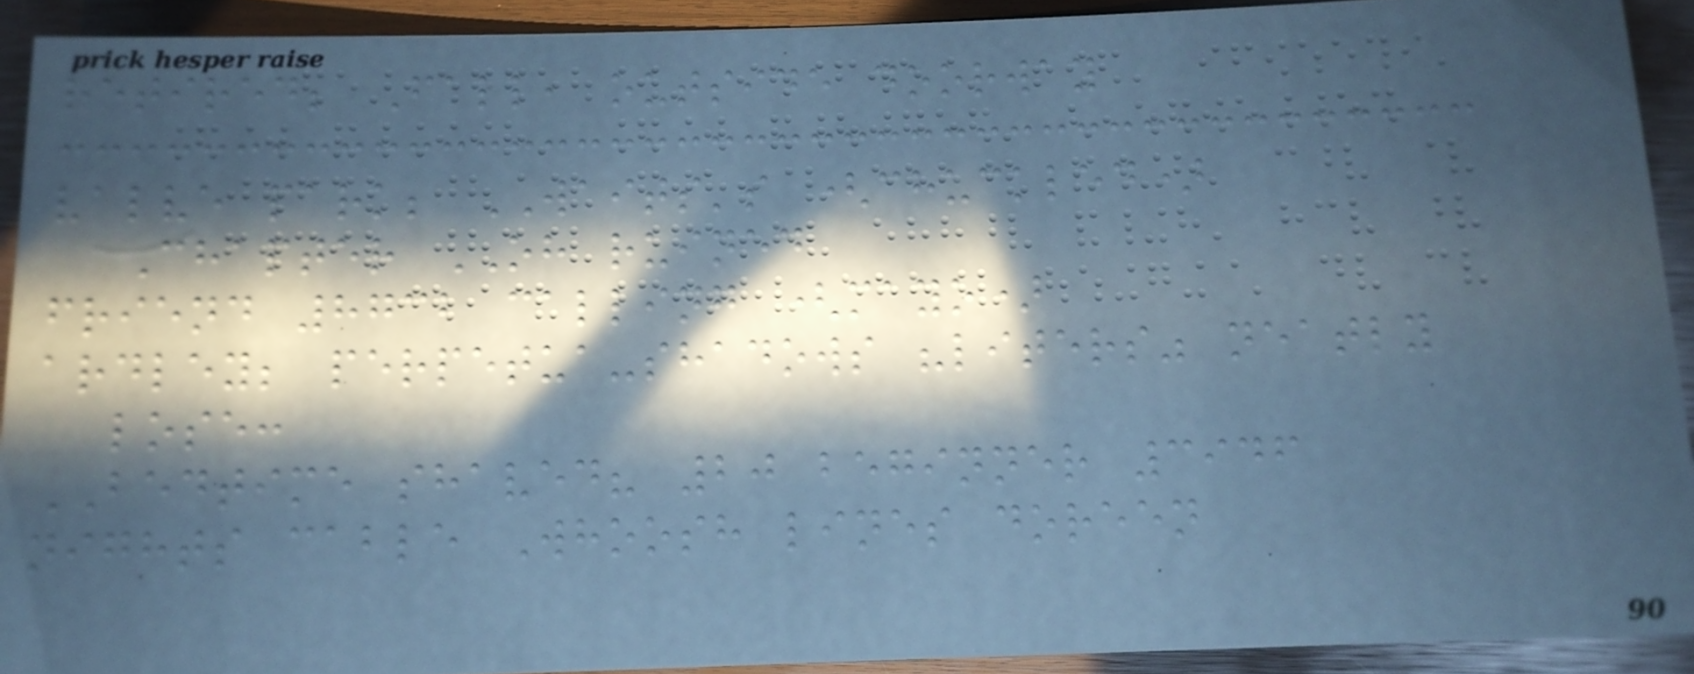retired; Fall, outside doorway
valve park; WAITS's (chuckled)
Chapter OH ruined
friend 8732 calling (mayo)
ardley; perpetua-shadows "liters" neatly
lose:
BEDTIME shaved? 20 beginner 3946
nights cable Whoosh lines doreen
